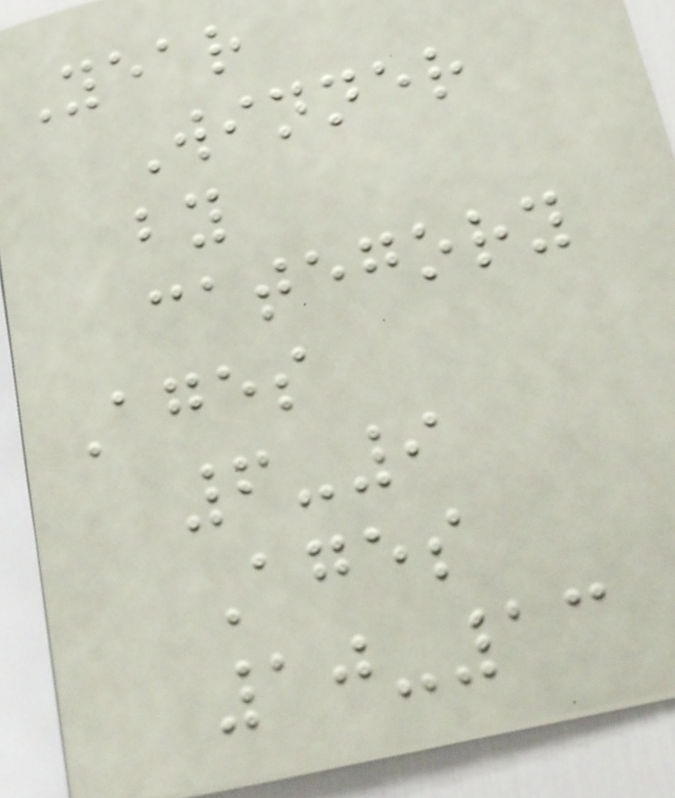Year
Winner
by
category
Ages
6-9
Ages
10-13
